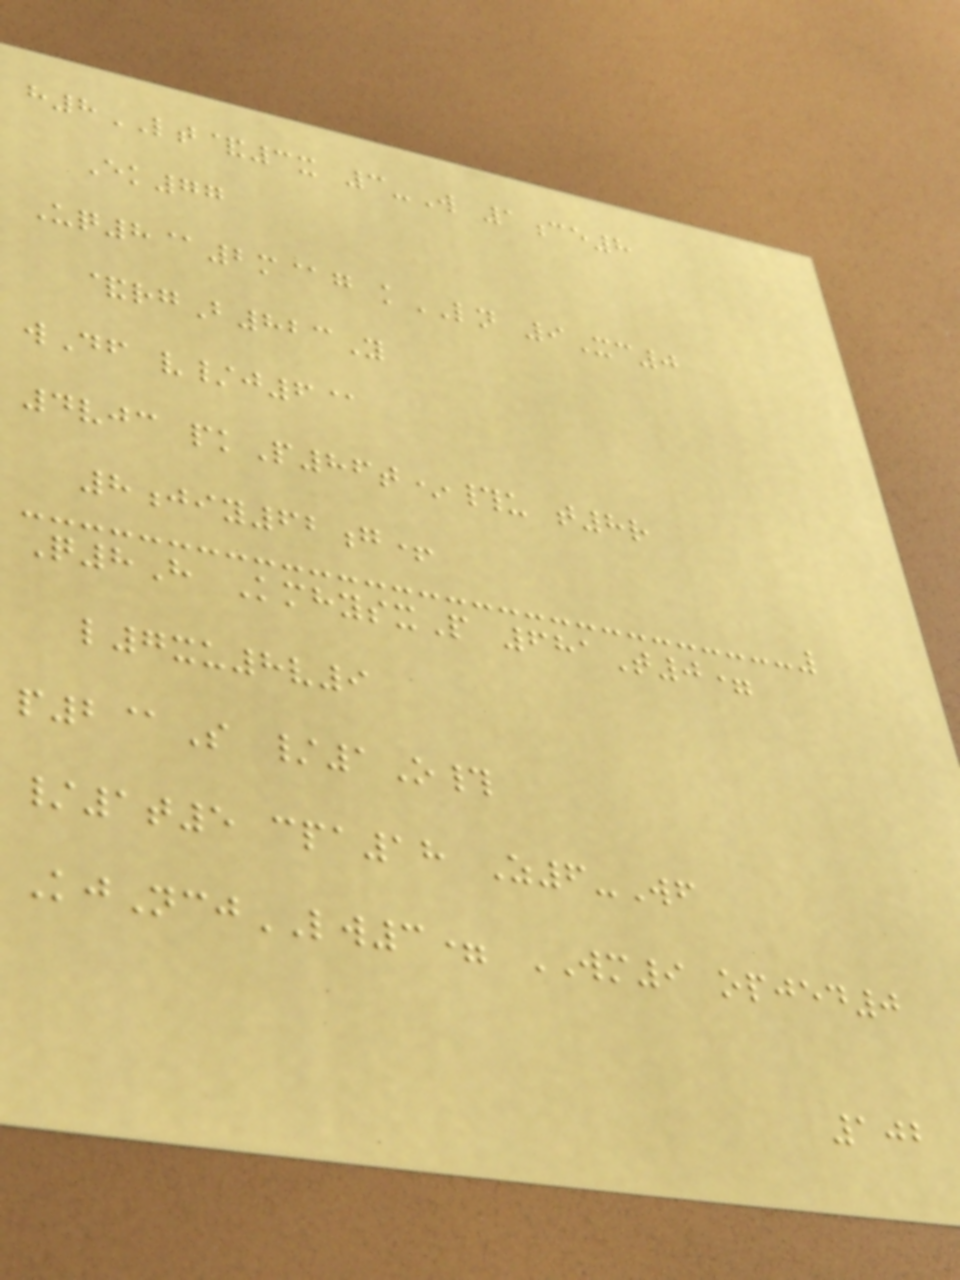h8LT&3x 3-W 1ce8
Ek77
Uq8@2m@g kLN 9Xc0
&rgB823Y
wDf v/j6@
4vjc pkP86t*#u t8r
8jiy62g+
Q8H KmhysxP 681T0=
l7xu8v9
p2@S /1O#
/1t5 cpa18 Z6-Wf
KjNcjLW3= WM9 opjed0
102
